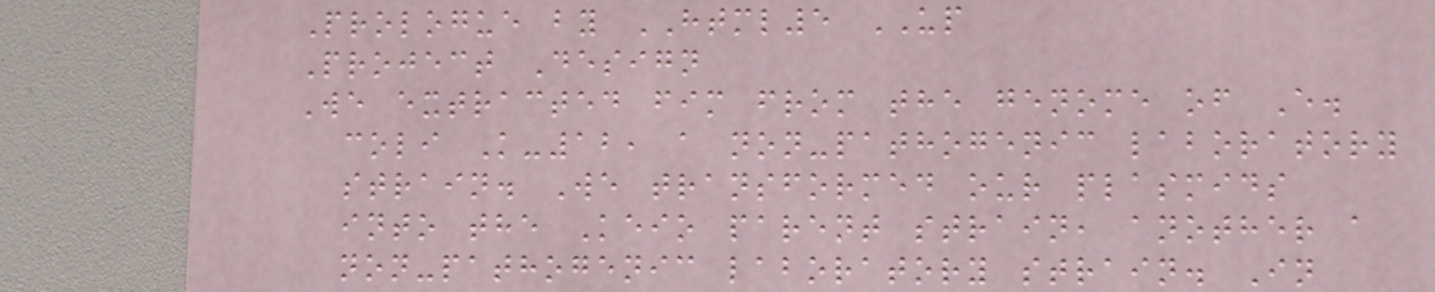Prologue by HTML5 UP
Project Design
We extracted fim from the genome of E.
coli K-12, a non-pathogenic laboratory
strain. We transformed our plasmids
into the Keio parent strain, another a
non-pathogenic laboratory strain. In
